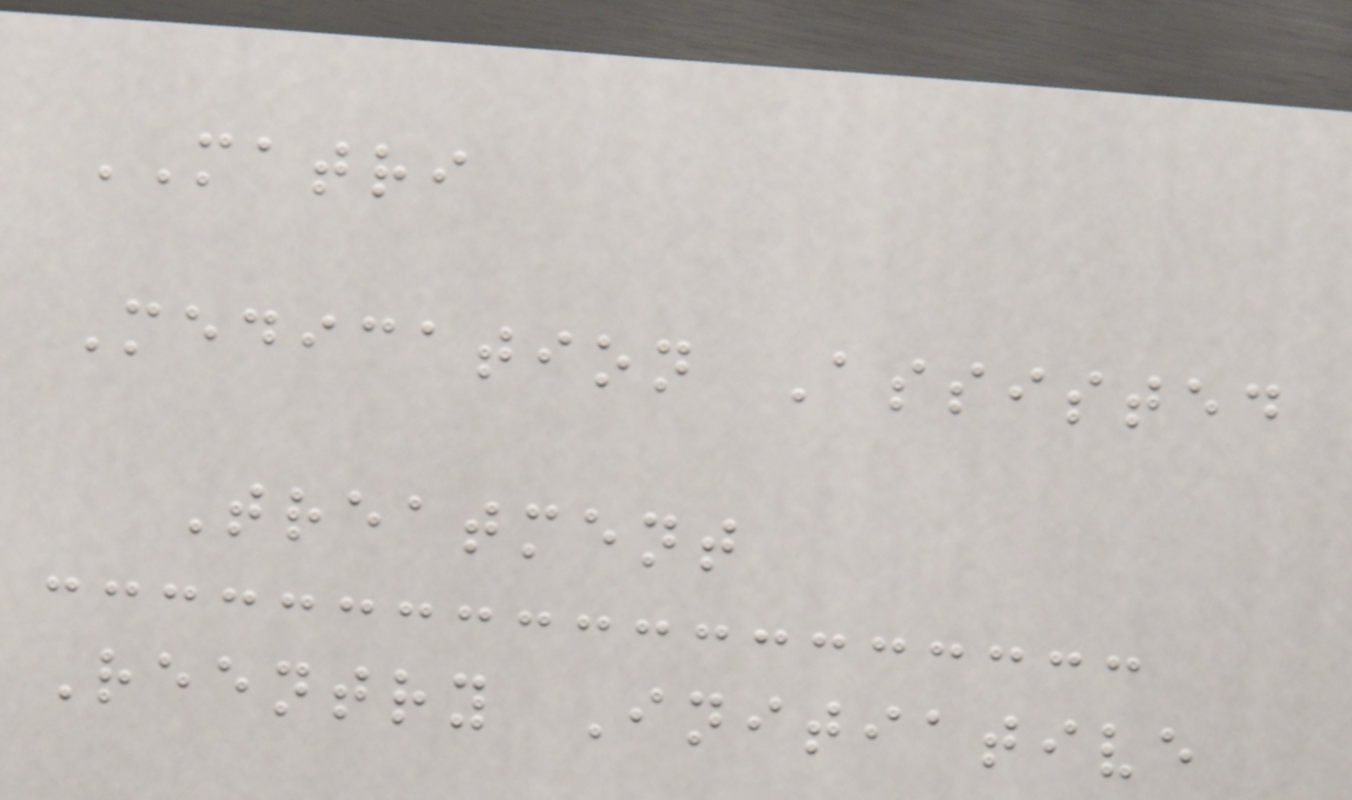MATRI
Medication Assisted
Treatment
Reentry Initiative
